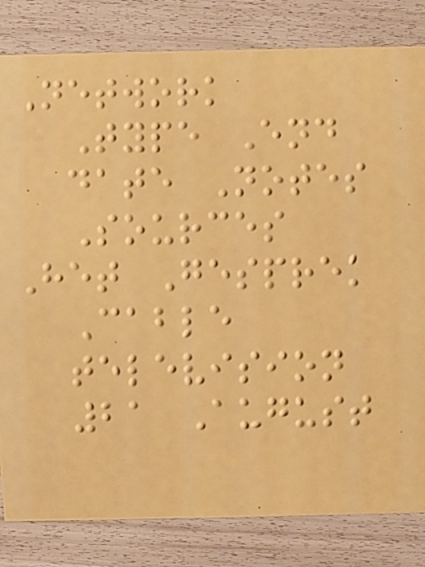Network
Type End
date Notes
Sources
Het Gesprek
Cable
television
21 August
